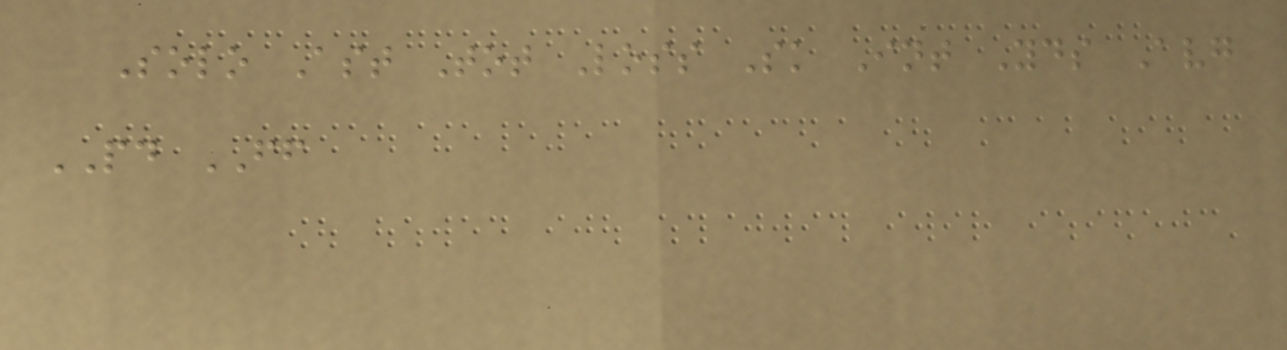Solo Ast Tot Loss Sk Int Yds Avg
PD FF
